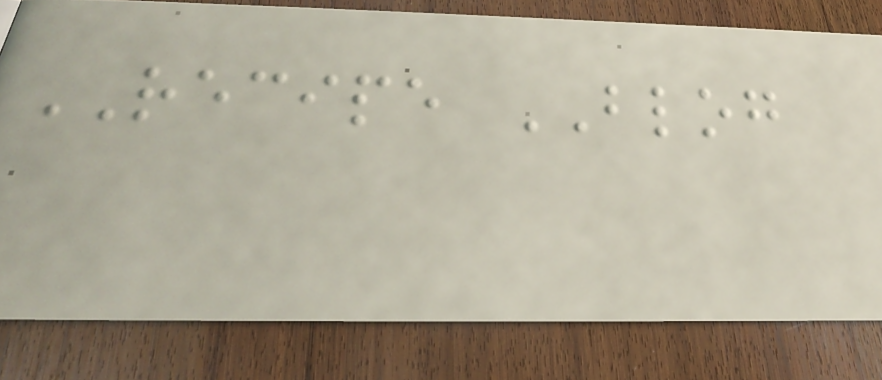RECIPE BLOG
